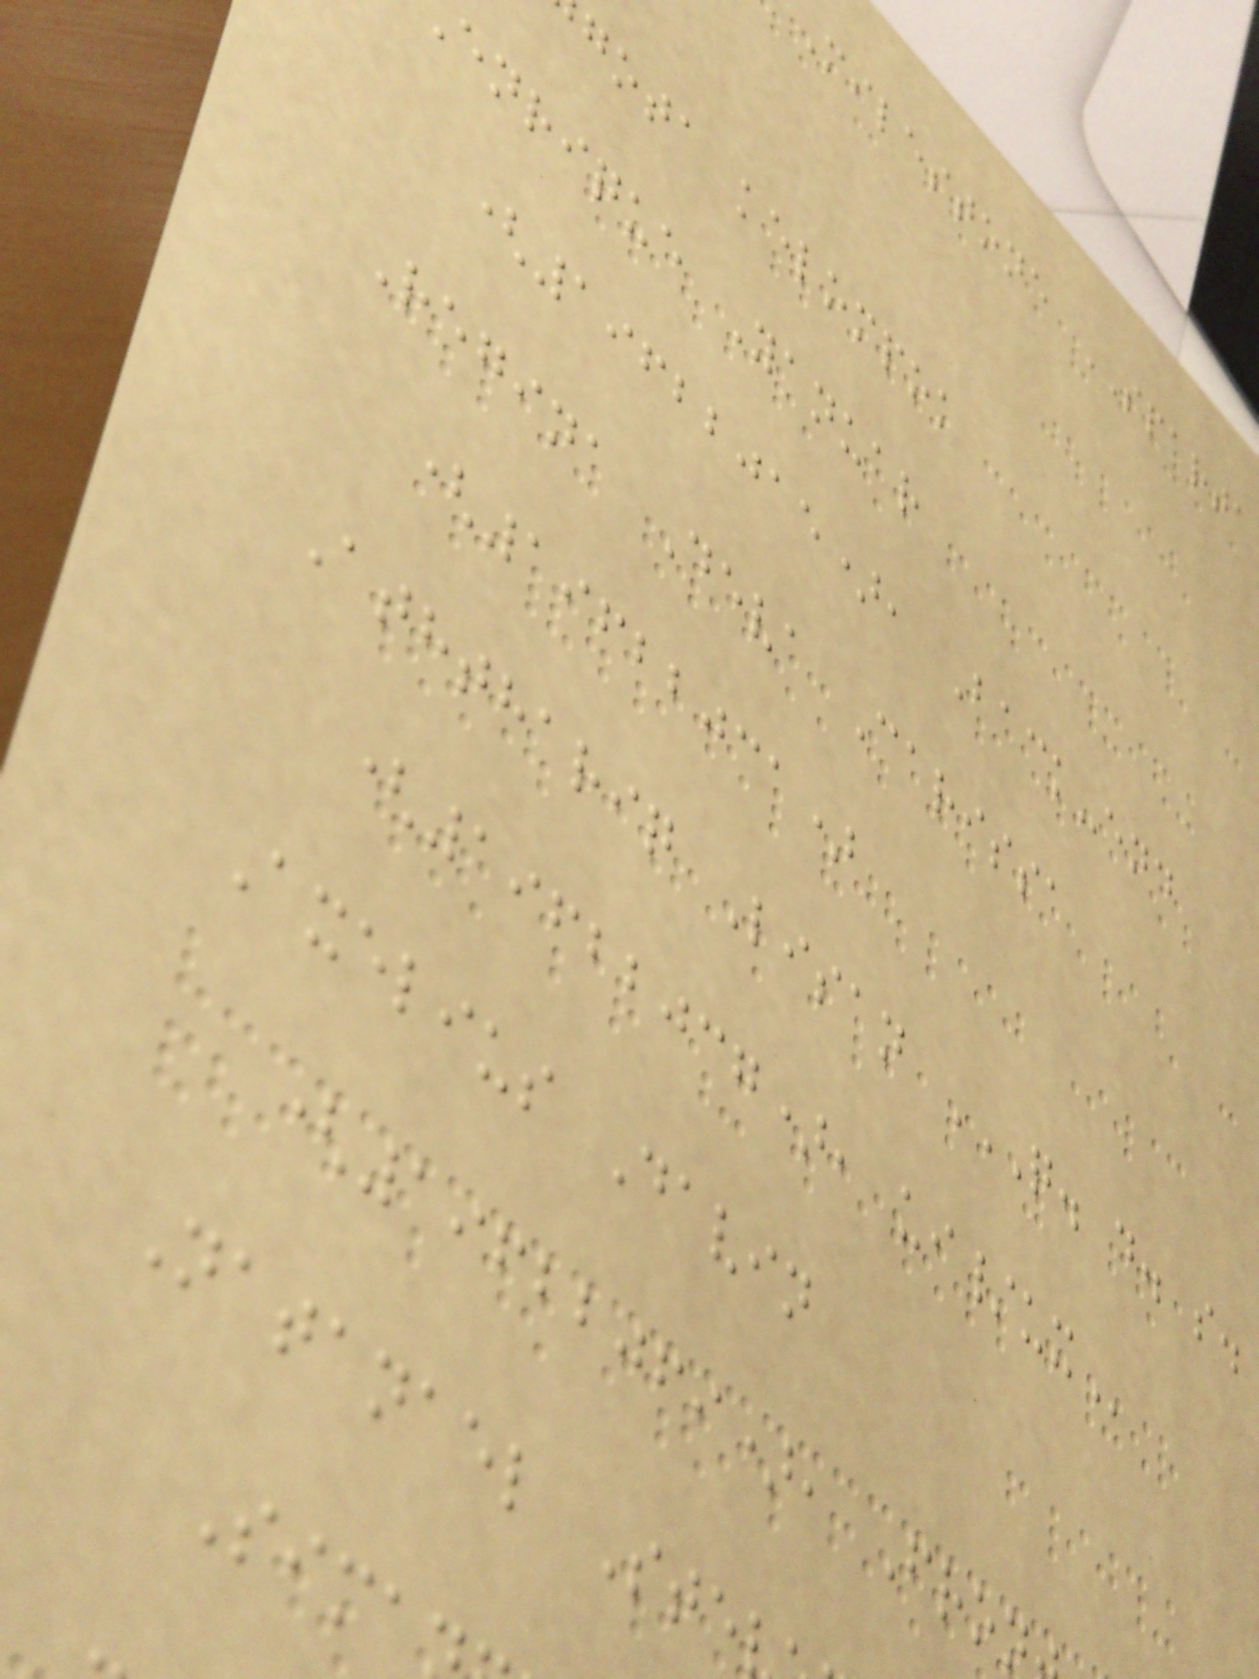Milestone SPARTA
gota kelompok
enrique Yanuar
(19622015), Back-end
Regina Deva Carissa
(19622031)
Aththariq Lisan Q. D. S.
(19622037),
Axelius Davin
(19622069), Fron
Natanael Ste
